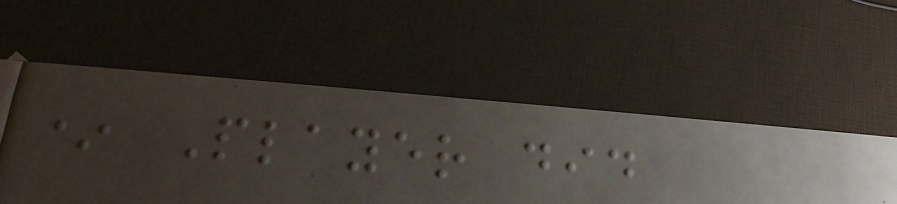* Player did
